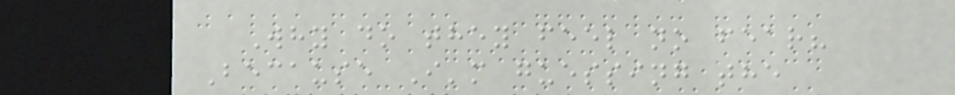Why do they feel no fear?
Because I'm guessing the
